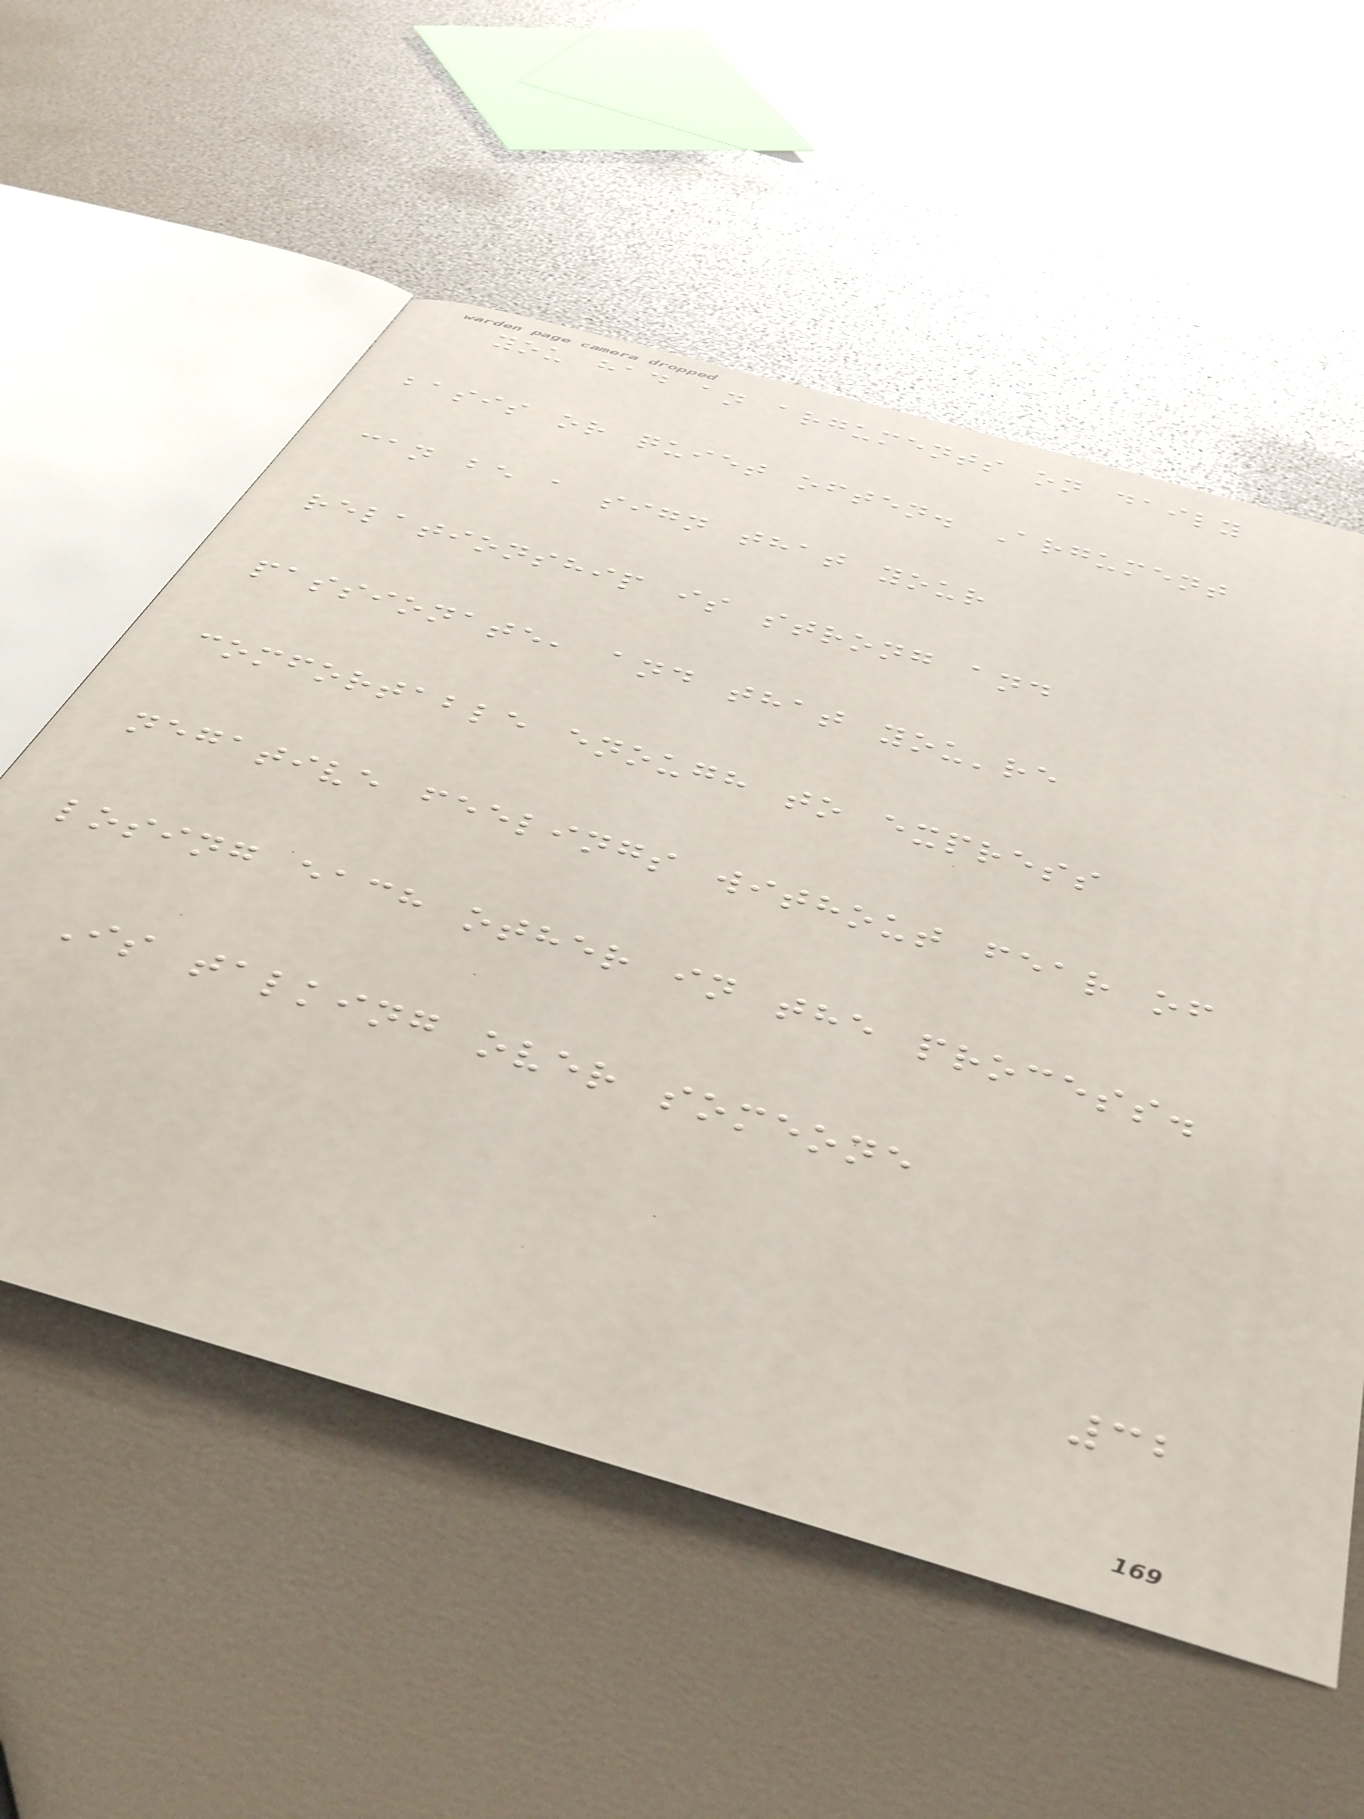you had an arguments on daily
basis or quiet often. Argument
can be a sign that your
relationship is strong and
passionate, and that you're
comfortable enough to express
negative feelings without fear of
losing each other in the process.
Is talking over someone
32
